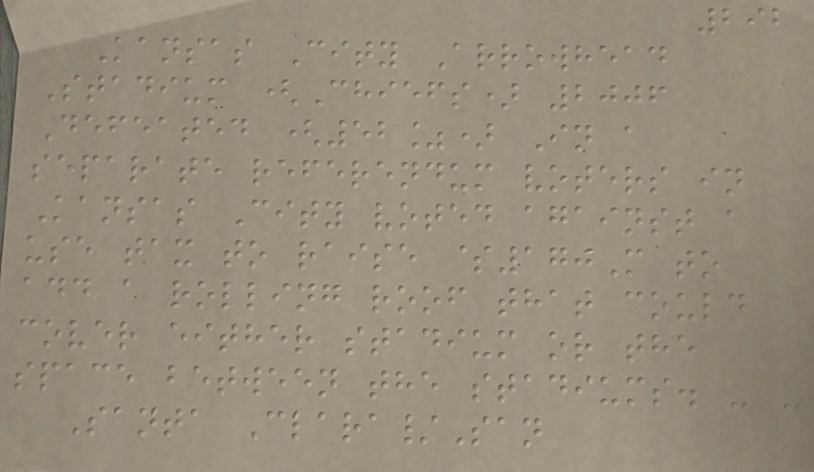292
Kansas City Arrowhead
Stadium (Chiefs) 2006
Defeated (52%) In a
separate referendum voters in
Kansas City voted against a
use tax to raise $170M to
add a rolling roof that could
cover either stadium or the
space between the stadiums. - -
Santa Clara/San
